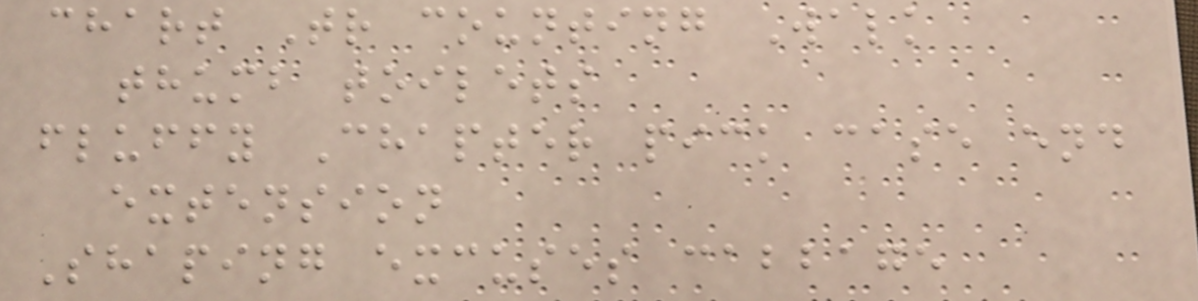chart Tr counting Walk
thumb toilets
fluffy Chapter pick case end
extension
Shaping excuses cabbage
